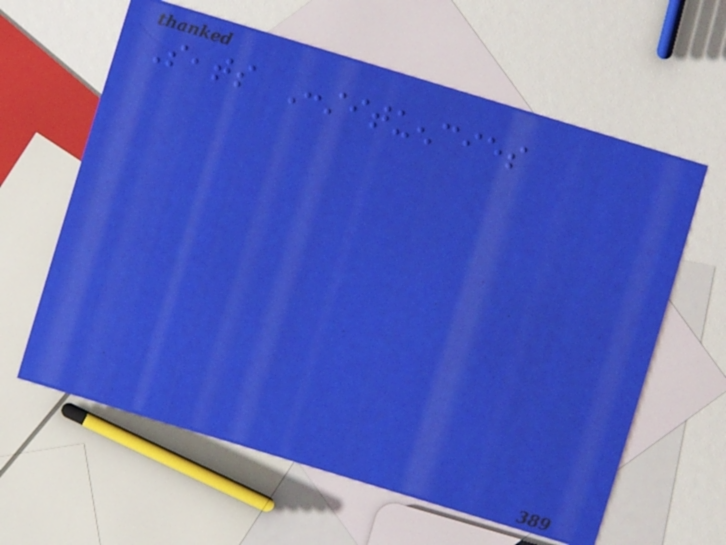Seats Constituencies
